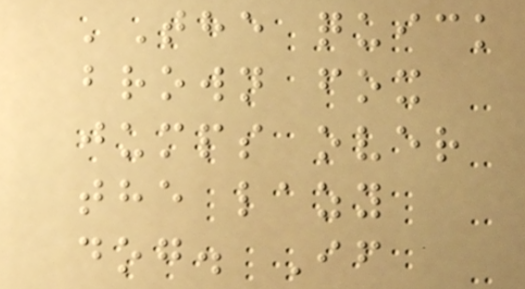'The quick
brown fox
jumps over
the lazy
dog. If
